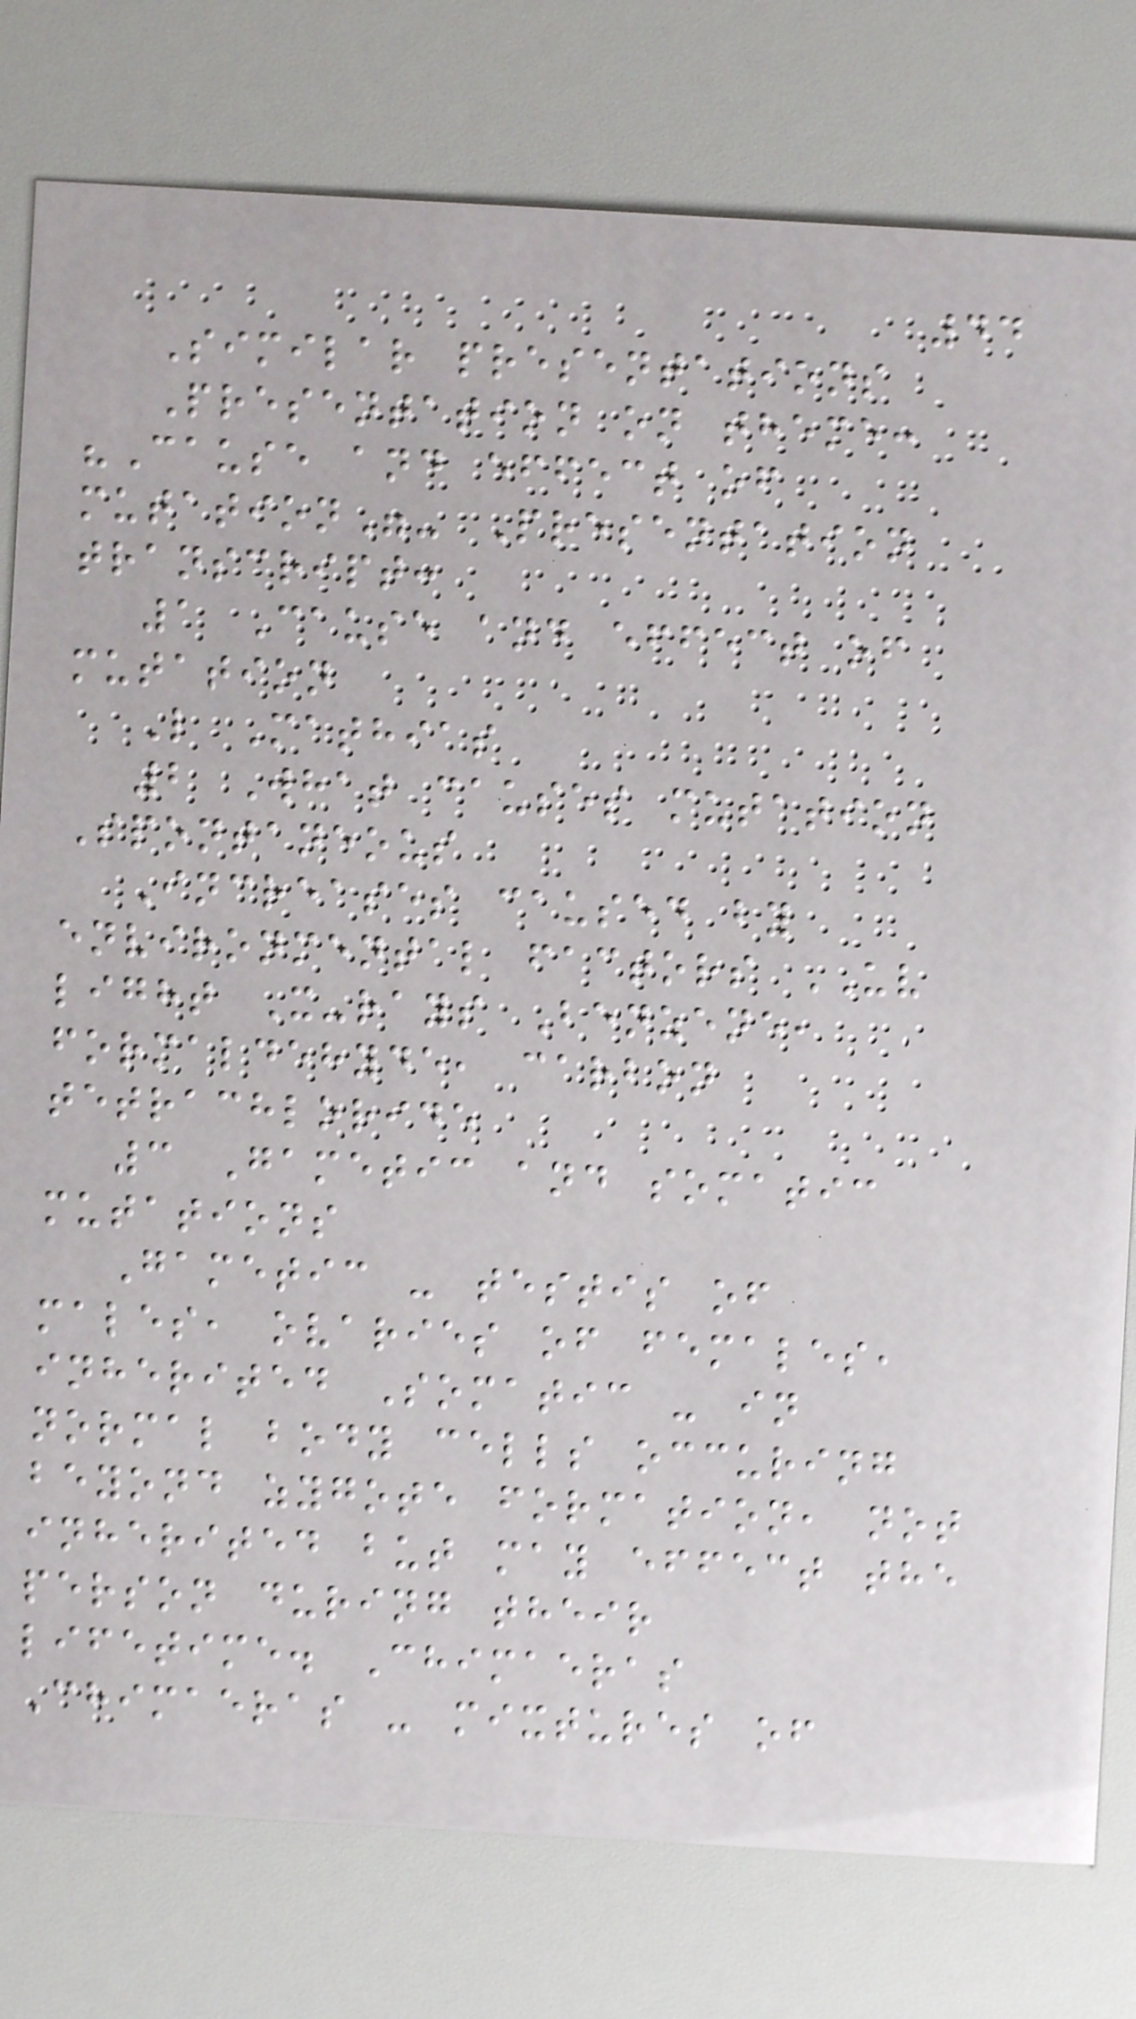44
Similar presentations
Presentation on theme:
"Cause and effect of
mutation"- Presentation
transcript:
1 Cause and effect of
mutation
L Mathias
2 What causes mutation
Spontaneous
Increases caused by
environmental factors UV
light X-rays Benzene,
formaldehyde, carbon
tetrachloride
3 Gametic and somatic
mutations
Gametic - testis of
males, ovaries of females,
inherited Somatic - in
normal body cells occuring
beyond zygote formation, not
inherited but may effect the
person during their
lifetime. Chimaeras
Chimaeras - mixtures of
